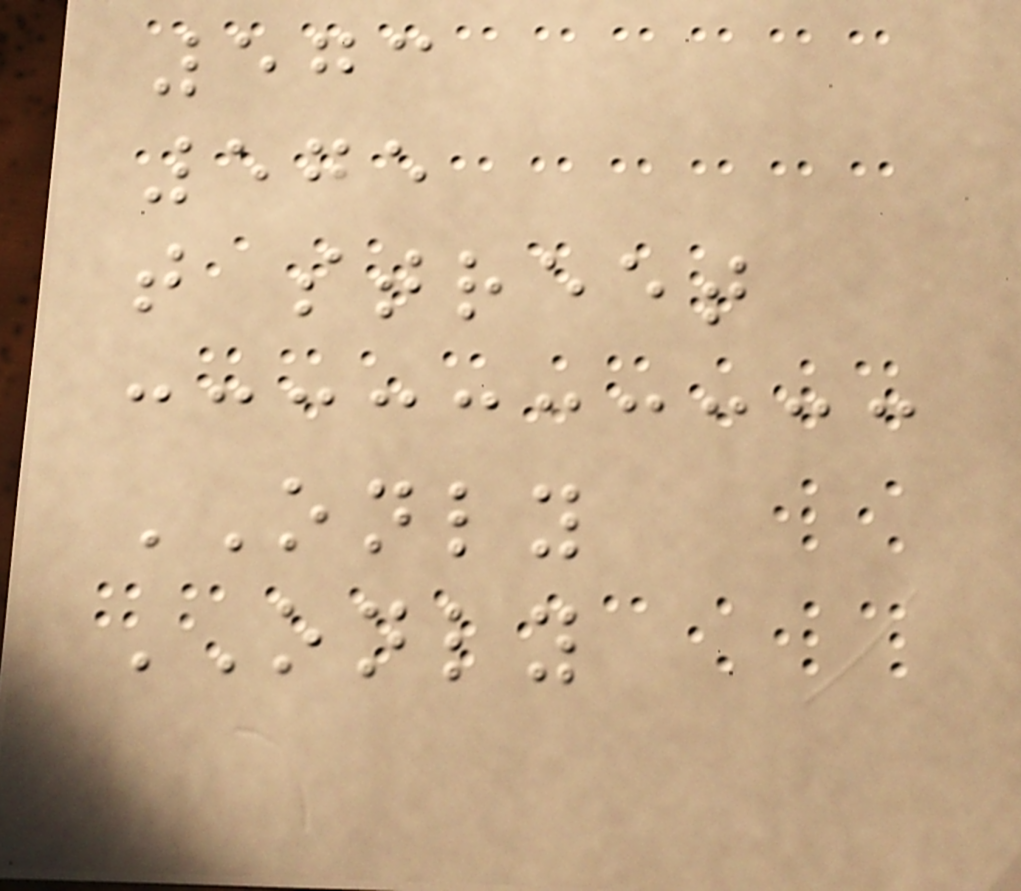573
575
t street
ONLY
ONLY
